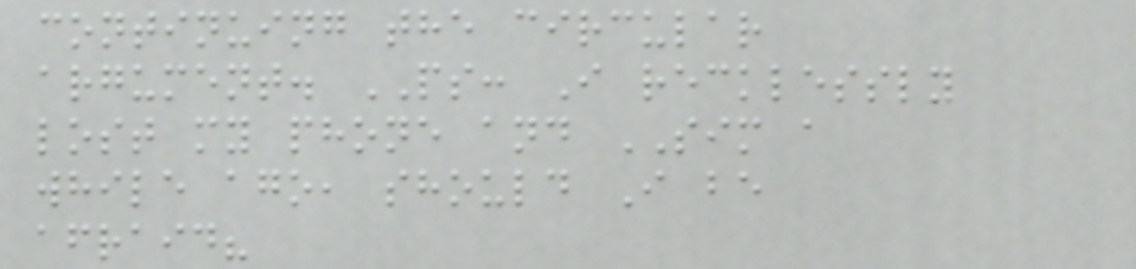continuing the circular
argument. PS: I recklessly
lost my phone and SIM a
while ago, should I be
afraid?
